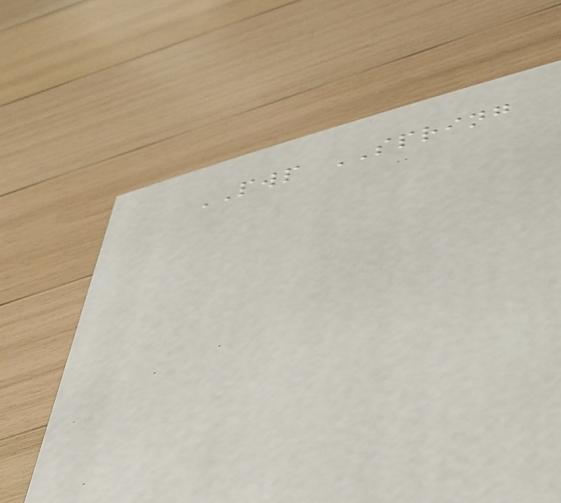PWP SPRING
